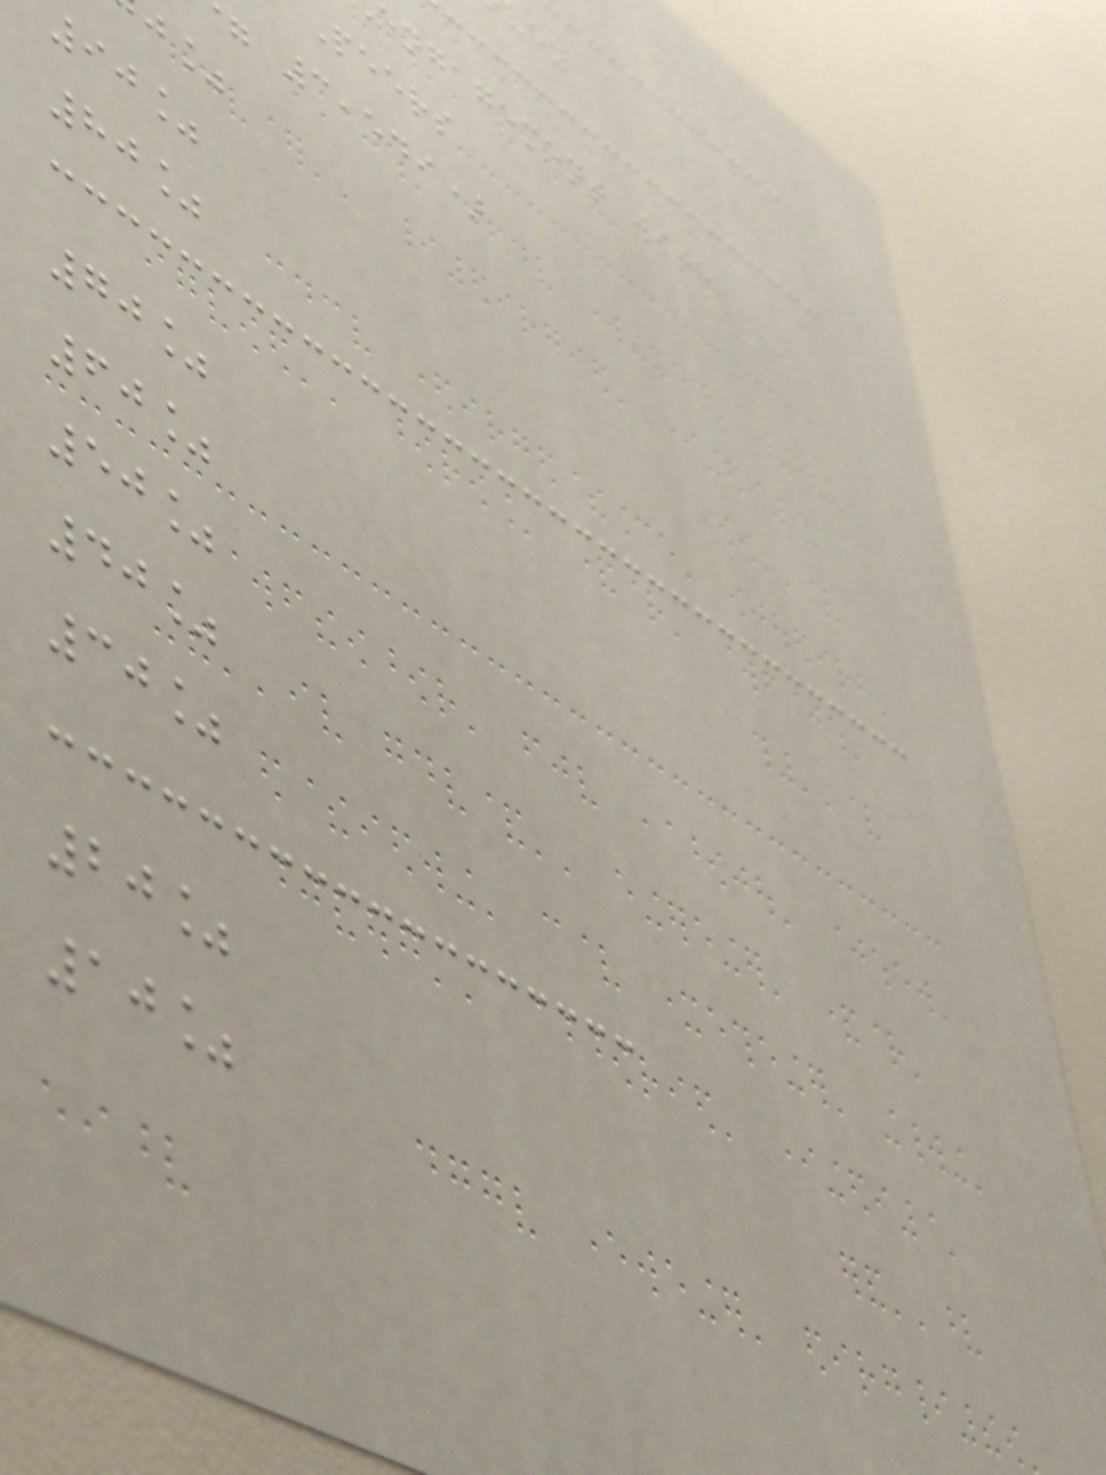engagement with
Peers
3,549)
90%
80%
70%
60%
50%
40%
30%
20%
10%
